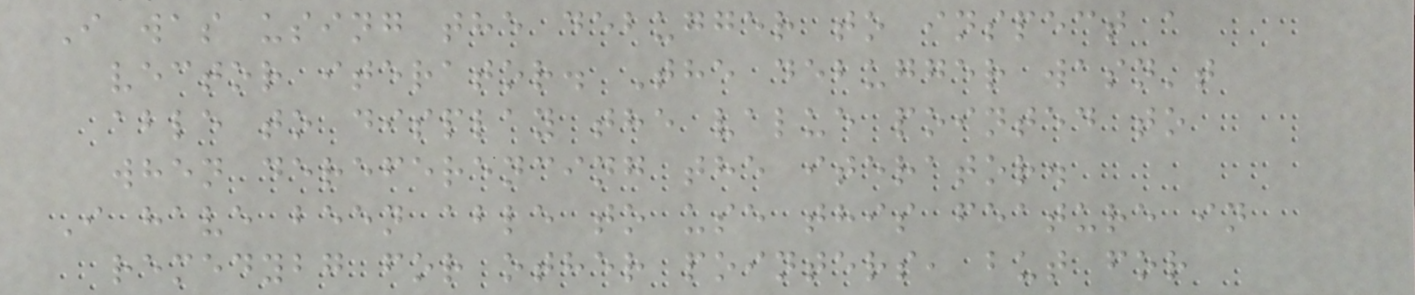I was using the debugger to inspect a
vector iterator. The debugger wasn't
able to display the value pointed to
when dereferencing the iterator.
I have been able to use this feature in
remedybg for other pointers, but for
